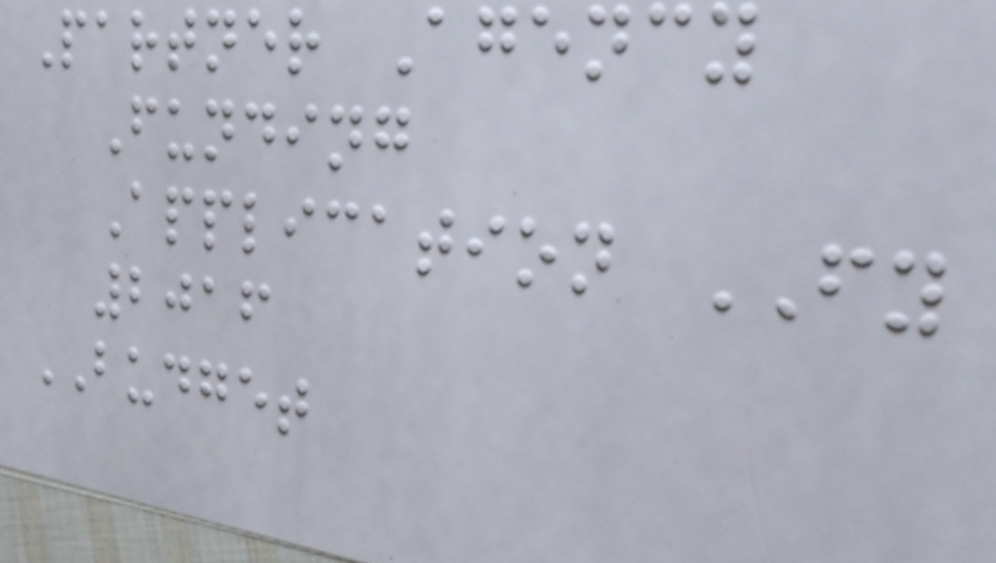Partner Agency
Funding
Application FY
2016
BUDGET
